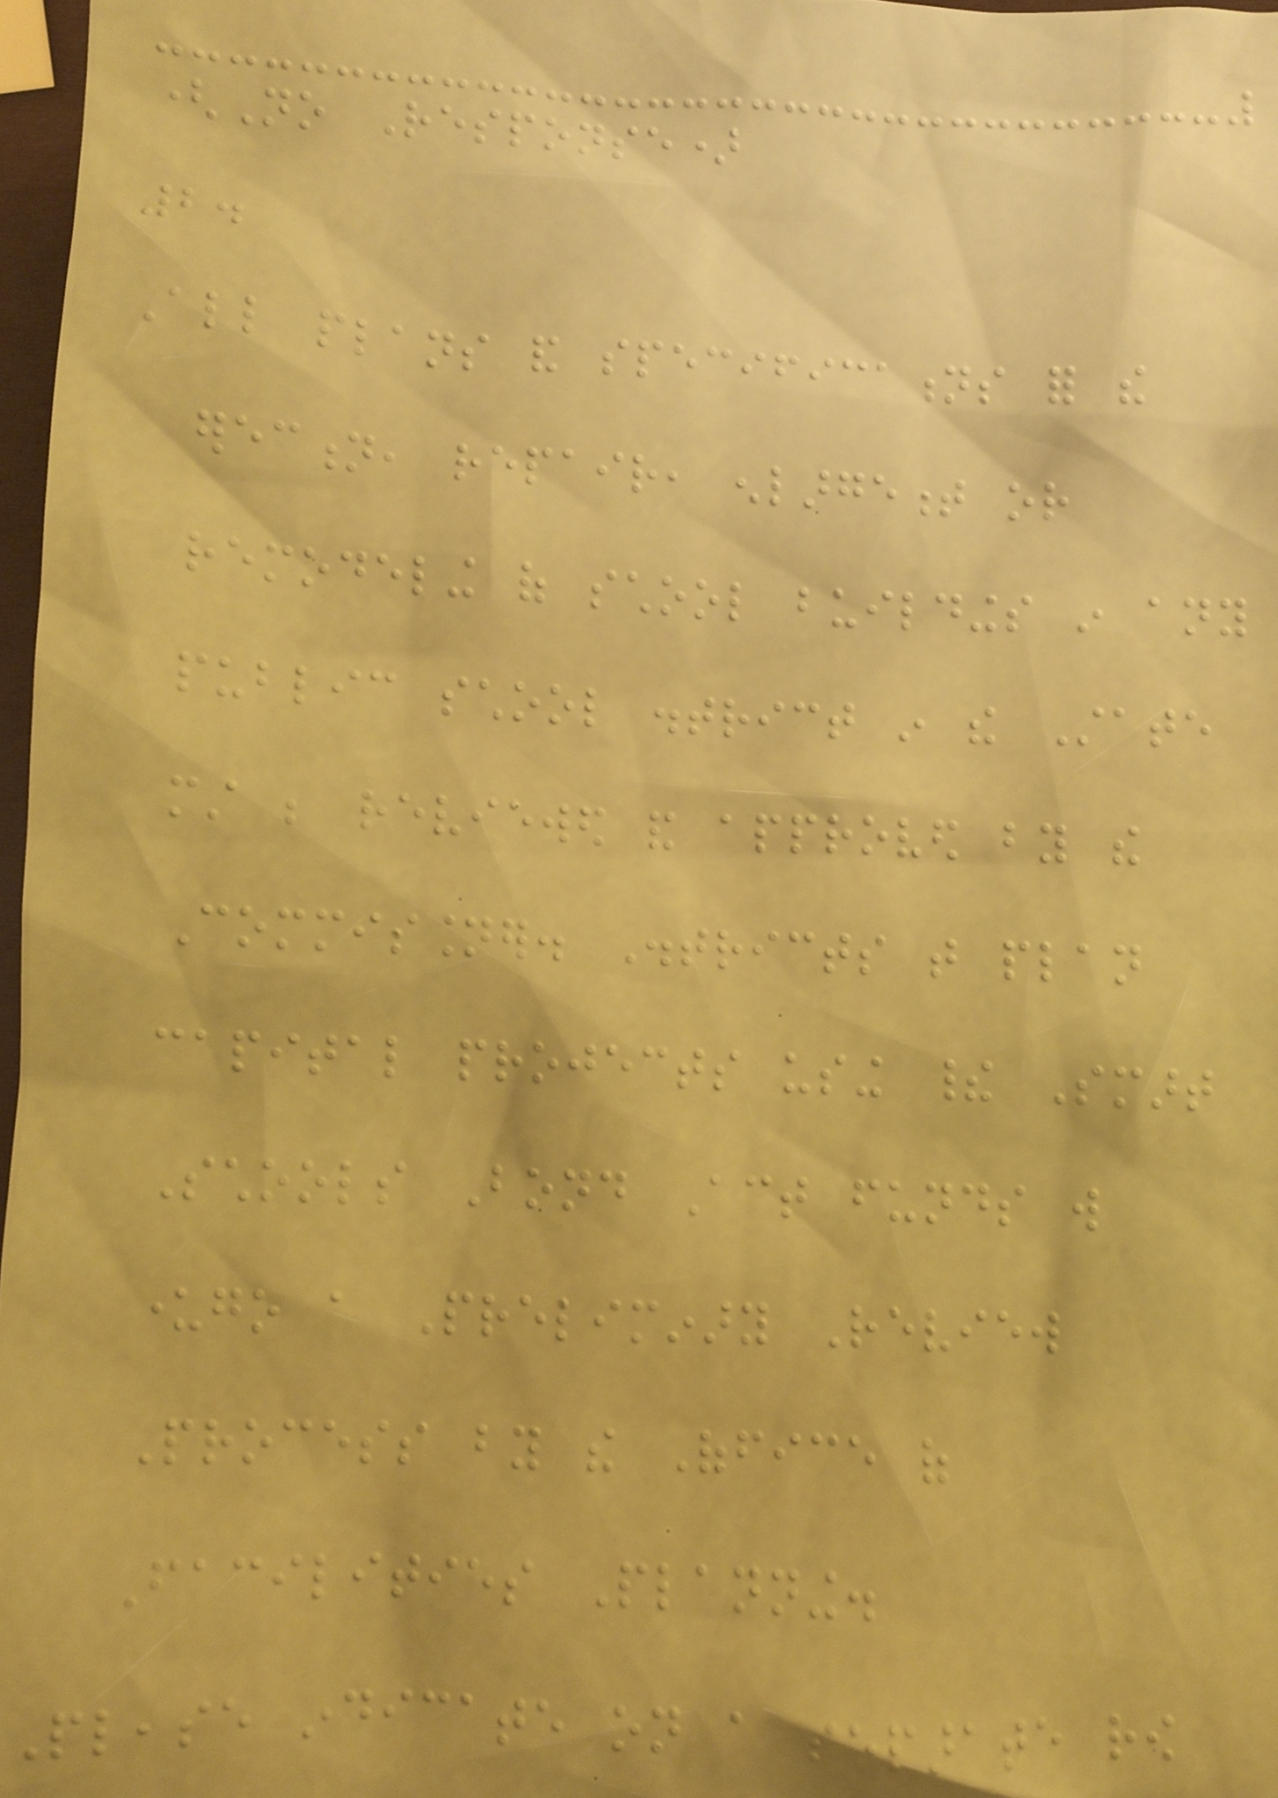(No Response)
2.
All plans and specifications for the
erection, repair, enlargement or
remodeling of school buildings in any
public school district in the State
must be reviewed and approved by the
Commissioner. Districts that plan
capital projects using their Smart
Schools Bond Act funds will
undergo a Preliminary Review
Process by the Office of
Facilities Planning.
Please indicate on a separate row
